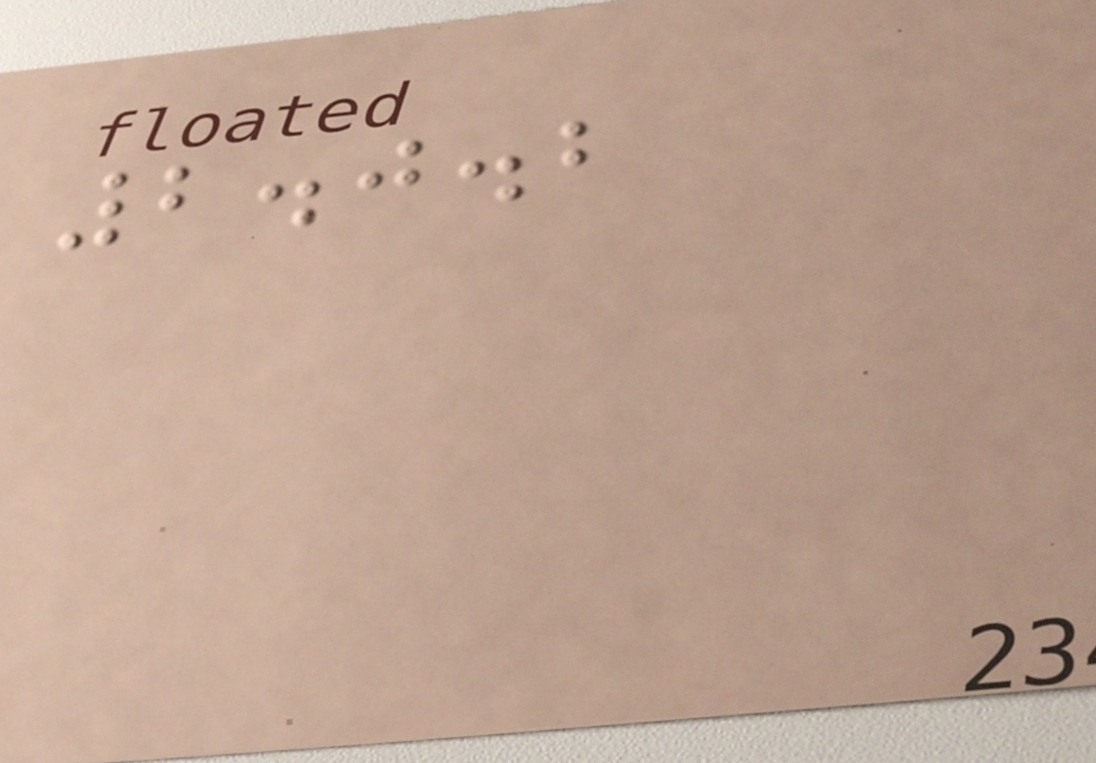2.0.2
